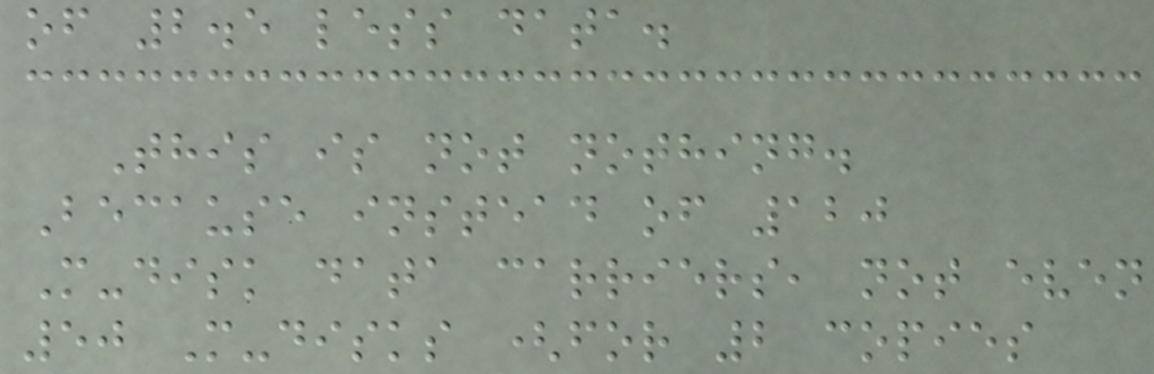of 2.5 less data.
This is not nothing.
Because instead of 120
M-disk data carriers, not even
50 M-disks (for 2 copies
